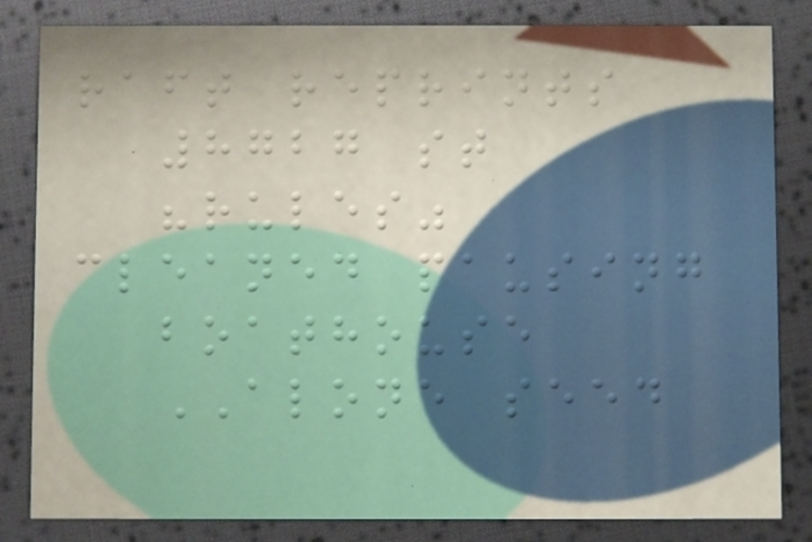raft reprints
8727 st
"rules"
cleaned pausing
boathouse
ALONE seed
